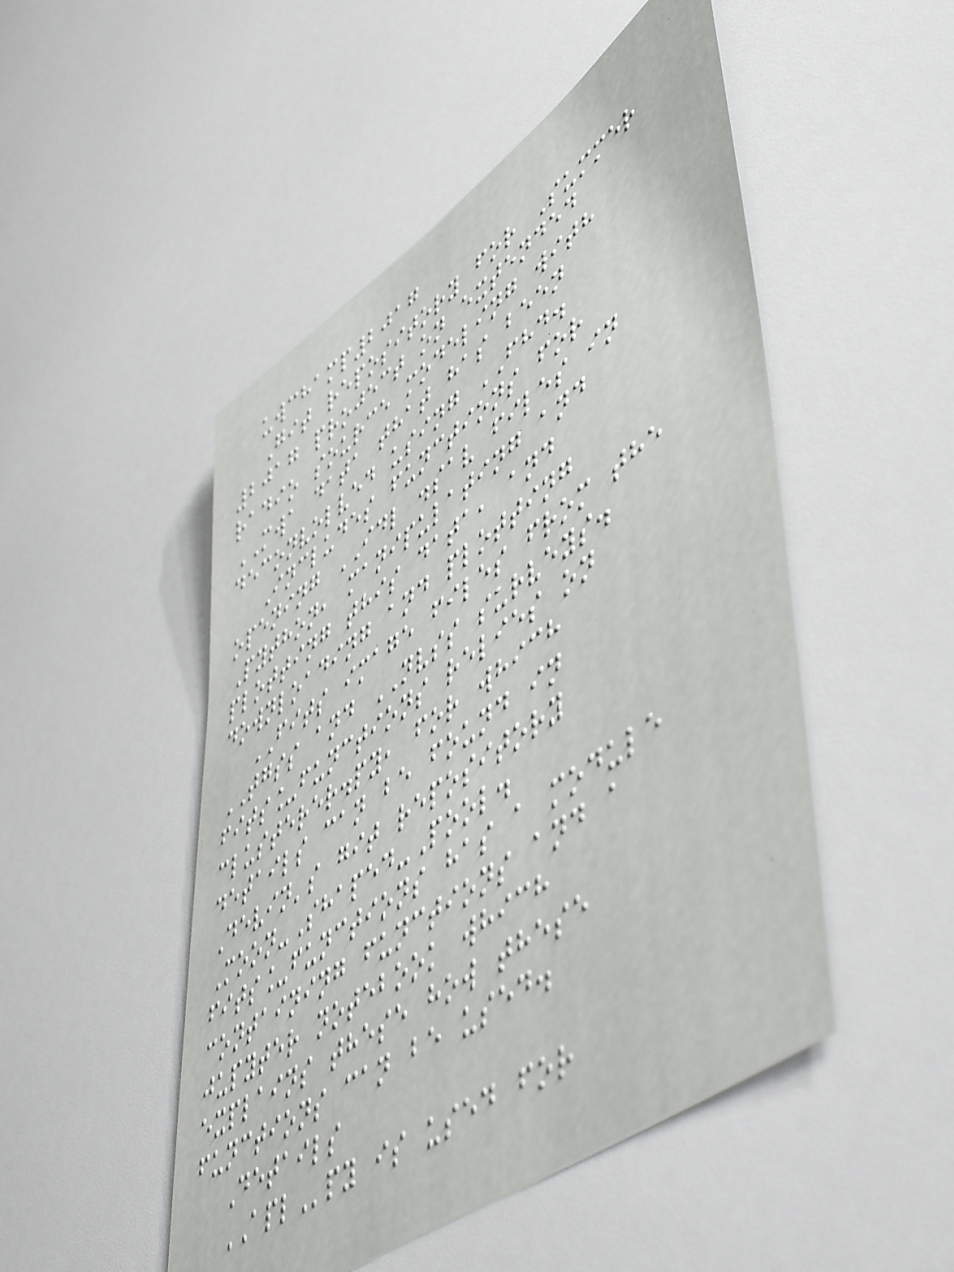uwchamp2017
Git repository for Summer
2017 project on extended
radio source modeling with
MWA data that has been
deconvolved using FHD.
Includes functions for
opening IDL .sav files in
Python, manipulating and
plotting this data, and
downloading and plotting
FITS image files from the
TGSS and NVSS surveys.
fits_functions relies on
clusterer.py, for which
details can be found in
Devin's git repository
Moon-Shaped-Pool.
fits_functions has a module
containing functions and a
jupyter notebook which
explains these how these
functions can be used.
Details
APLpy is used for
